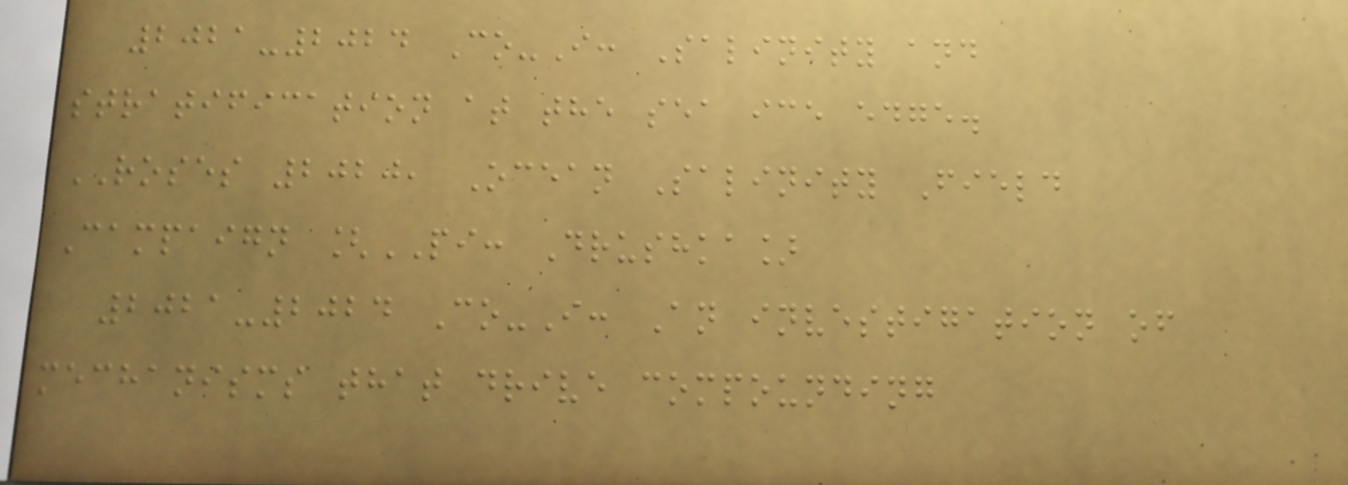2021-2024 Co-I: Salinity and
stratification at the sea ice edge.
ROSES 2020, Ocean Salinity Field
Campaign [PI: Drushka]
2021-2024 Co-I: An investigation of
mechanisms that drive compounding
